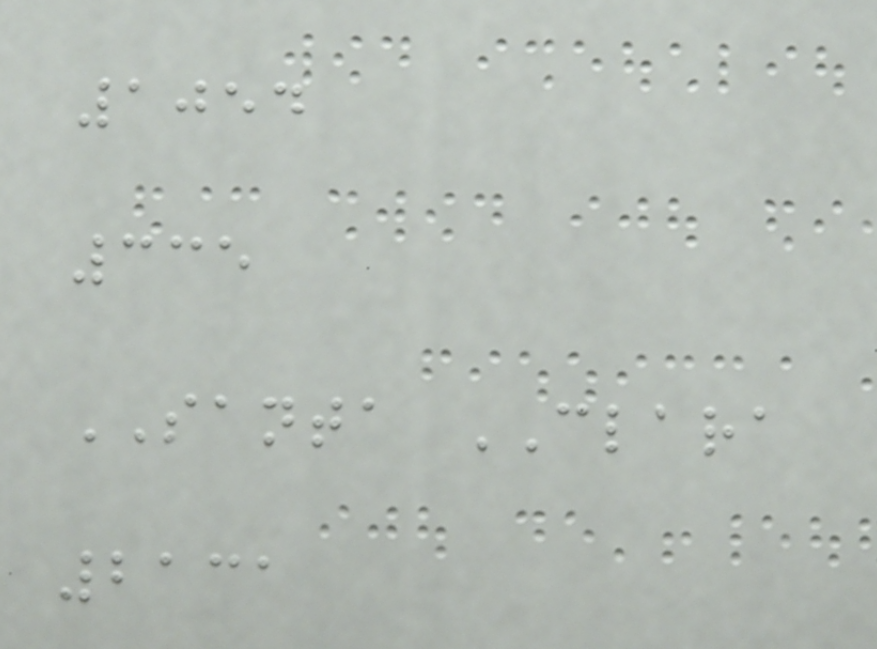1054
335
SANTA CLARA
2131
